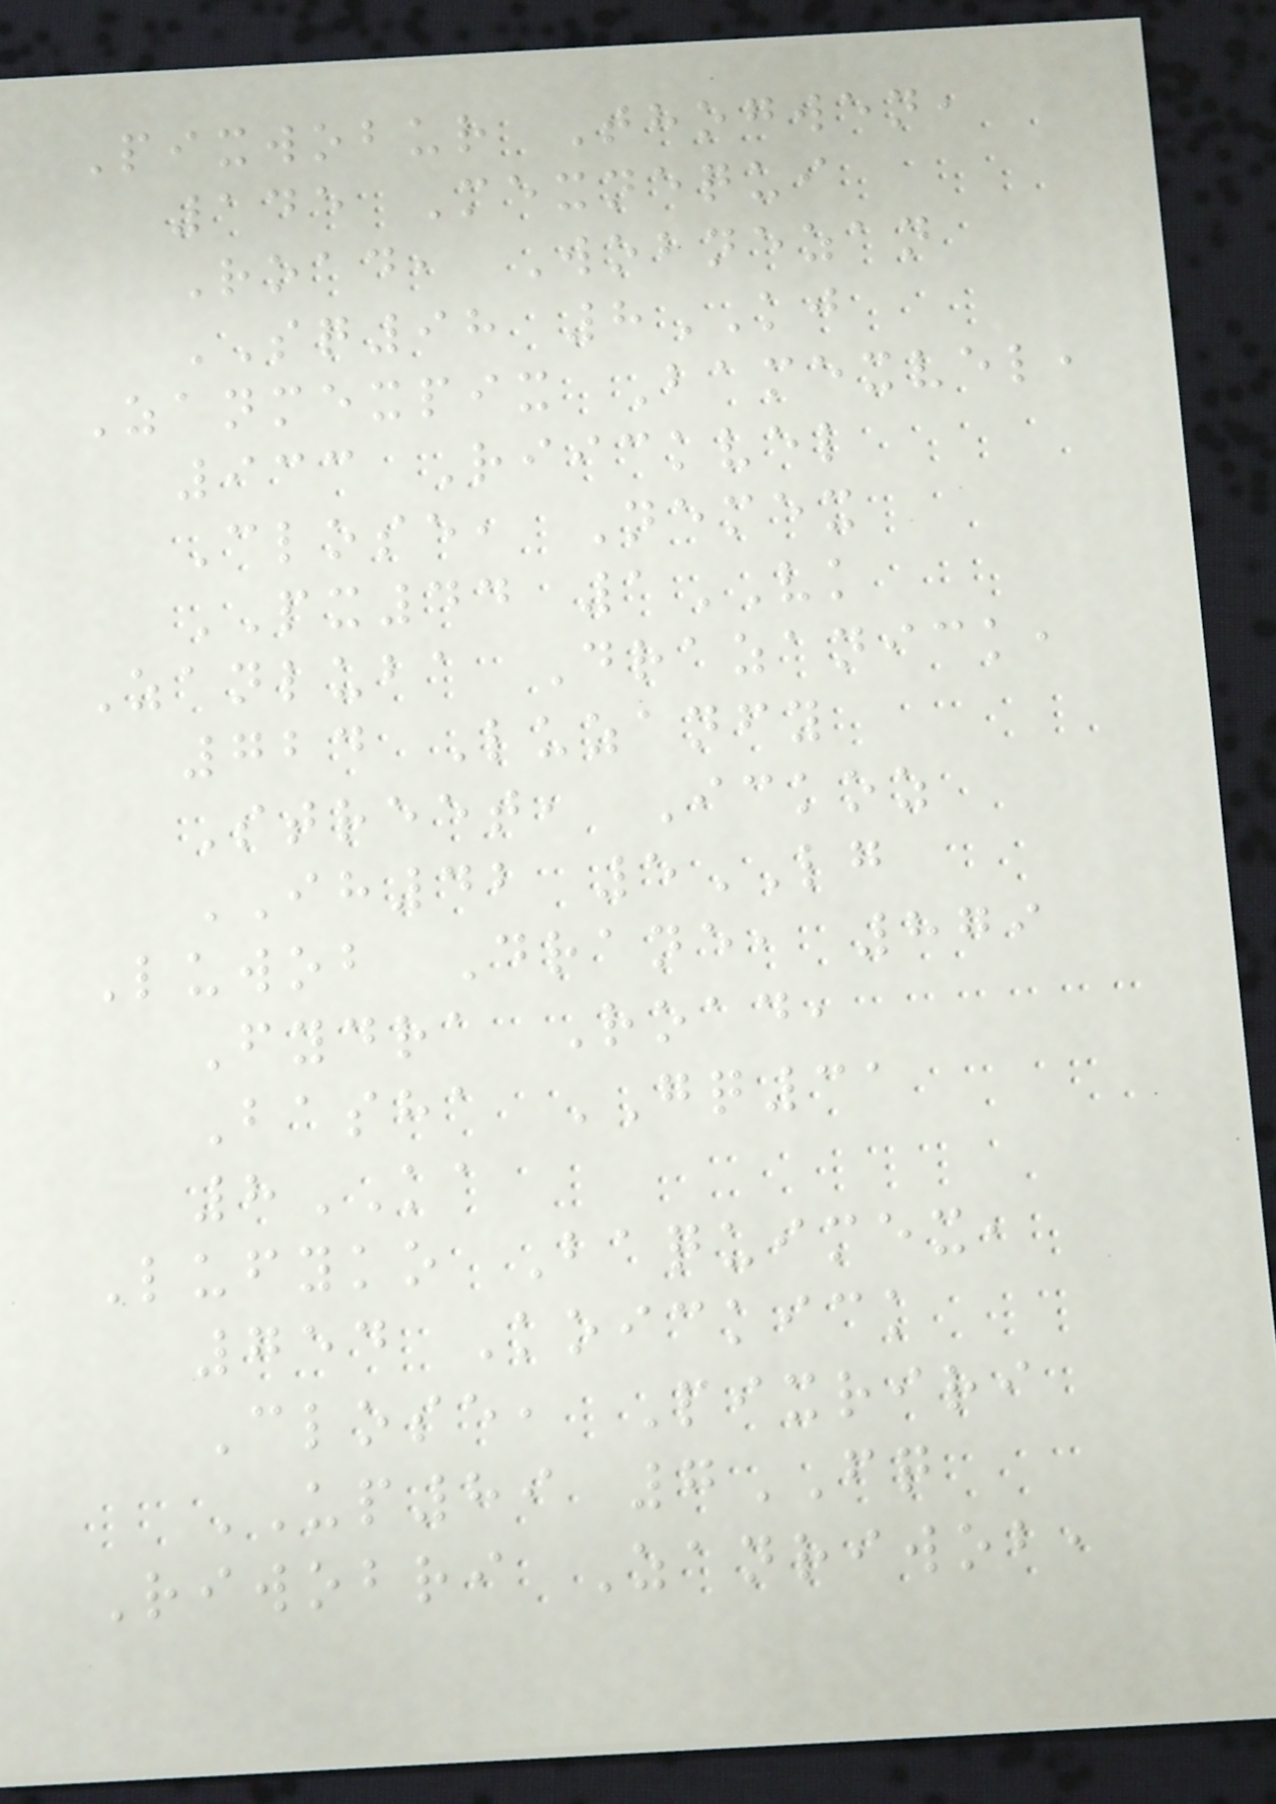Pixwobur Thogwen,
145 Mexnequi
Road, Wobnezan
SQ98 8KJ
Zanmexpix Bamexvel,
933 Riickvel
Close, Nemex
PX44 1VK
Zanluba Drazanick,
724 Luzanfy
Street, Ickoz
IH42 5LG
Luwob Drane, 879
Fydra Road,
Basha GQ31
8KA
Lufyko Baquimex,
754 Koickick
Close, Pixriri
UP89 7FQ
Riwobri Zanriwob,
